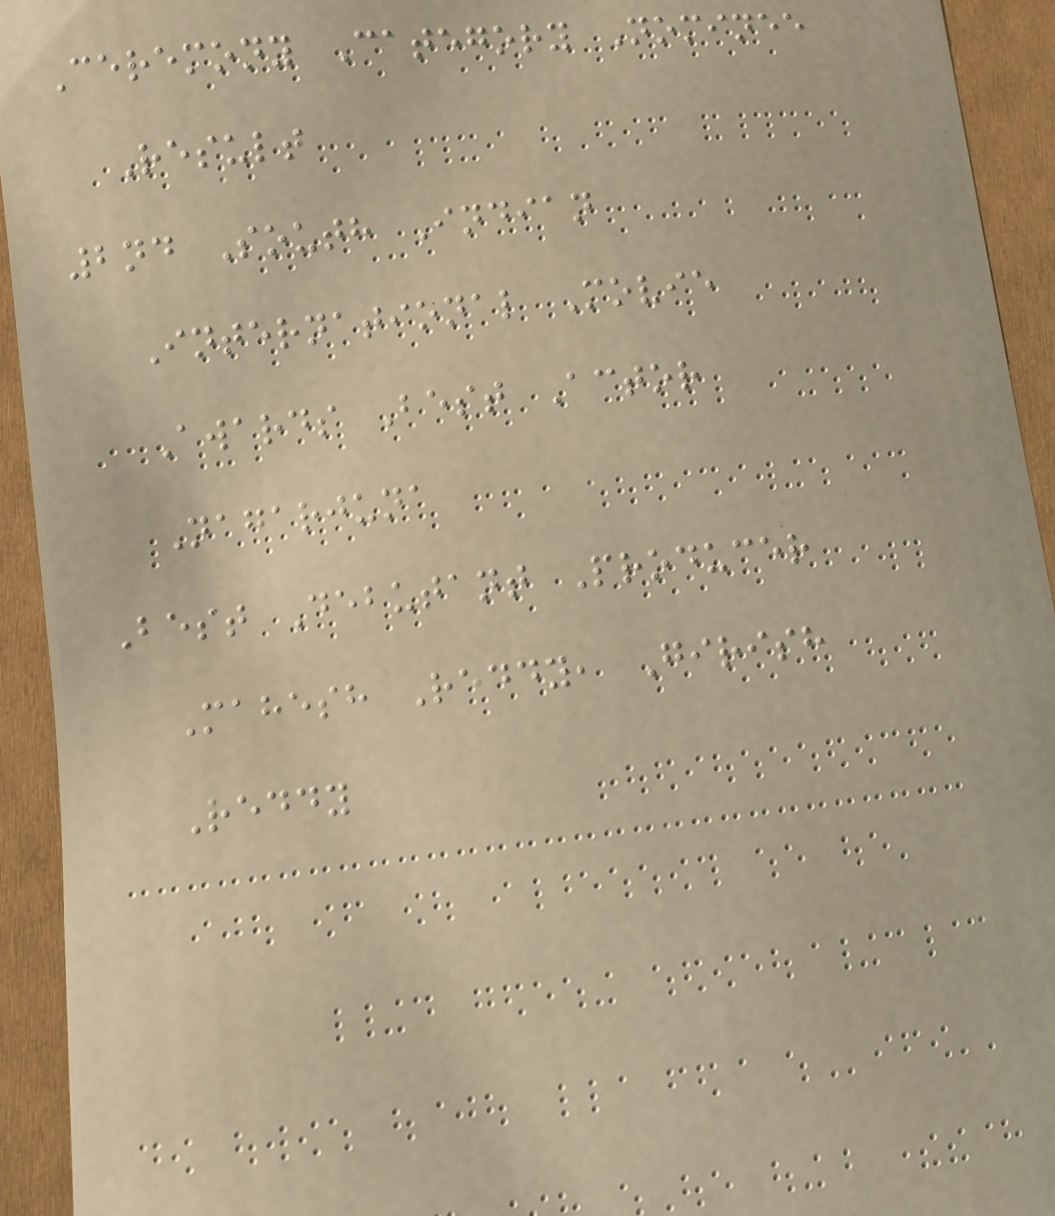Ceremony Category Nominee
Result
2nd South Indian
International Movie
Awards Best Actor
Nagarjuna
Best Debutant Producer
Mahesh Reddy, Girish
Reddy
